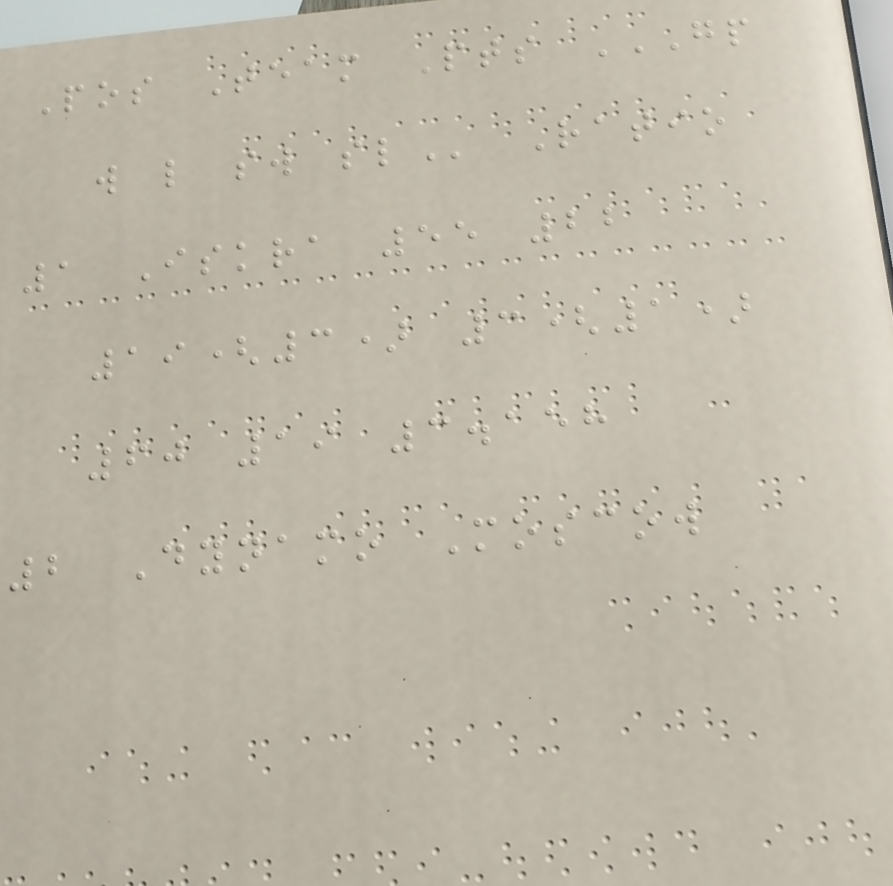Pos Team Pts GP
W L SW SL Ratio
1 Iskra 55 22
19(3) 3(1)
60 19 3.158
2 Dynamo Moscow
